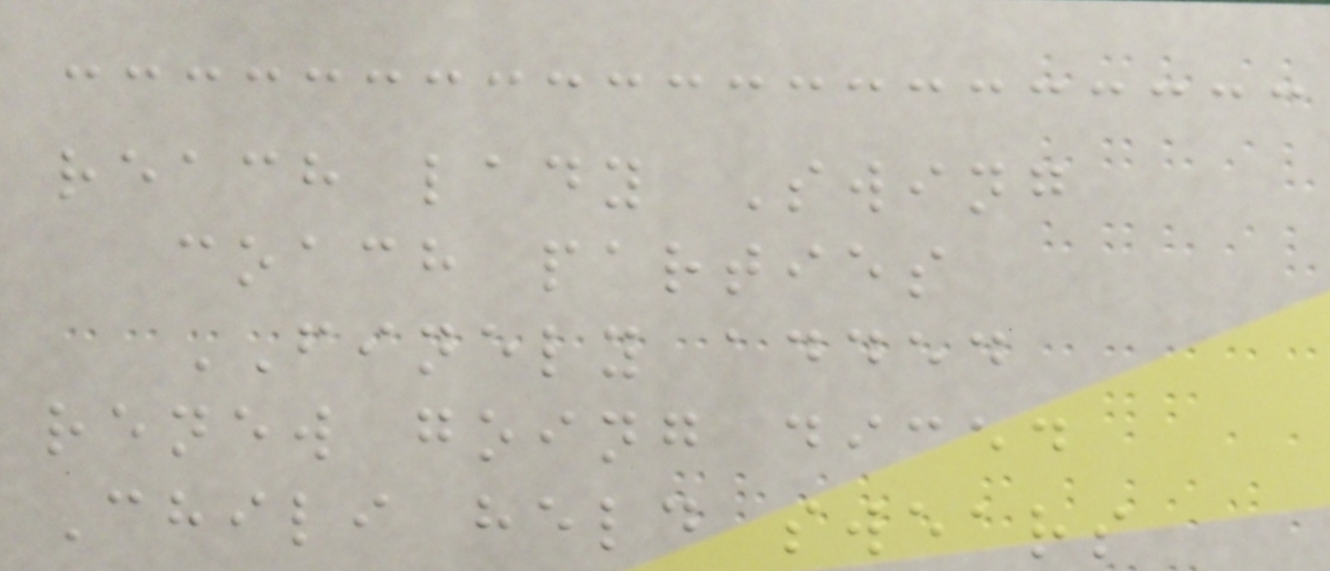reach lady Swing
coach parties
FINELY added
renew going diced
Chili held swears
